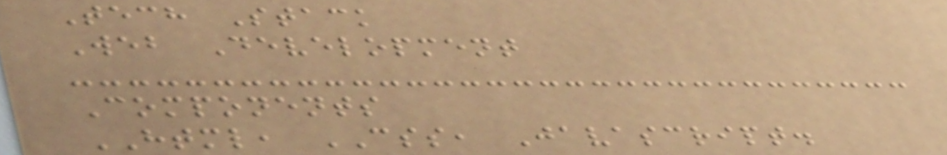Tech Stack
Web Development
Components
HTML, CSS, Javascript.
